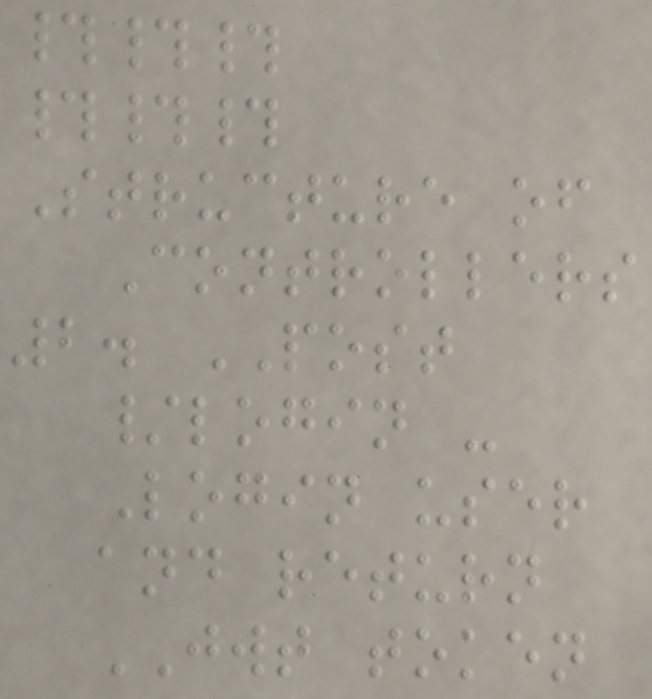###
###
Structure of
Controllers
2. POST
/login -
Login user
and return
JWT token
